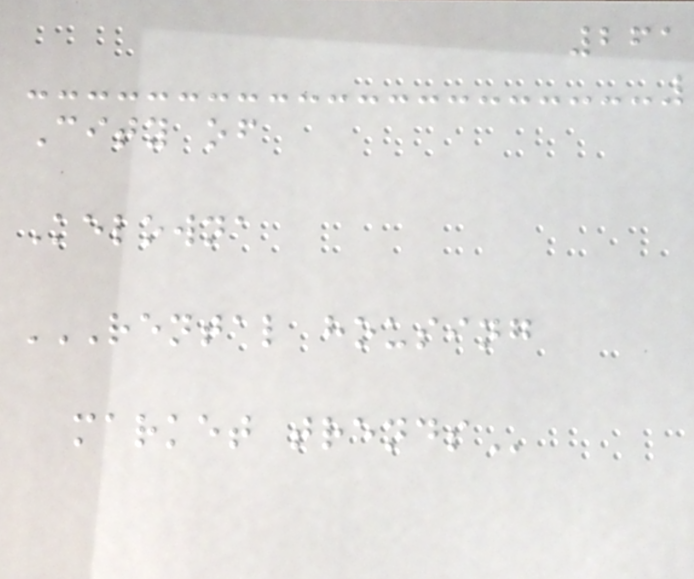261
City of
Kelowna
RENTAL HOUSING
MARKET TRENDS
